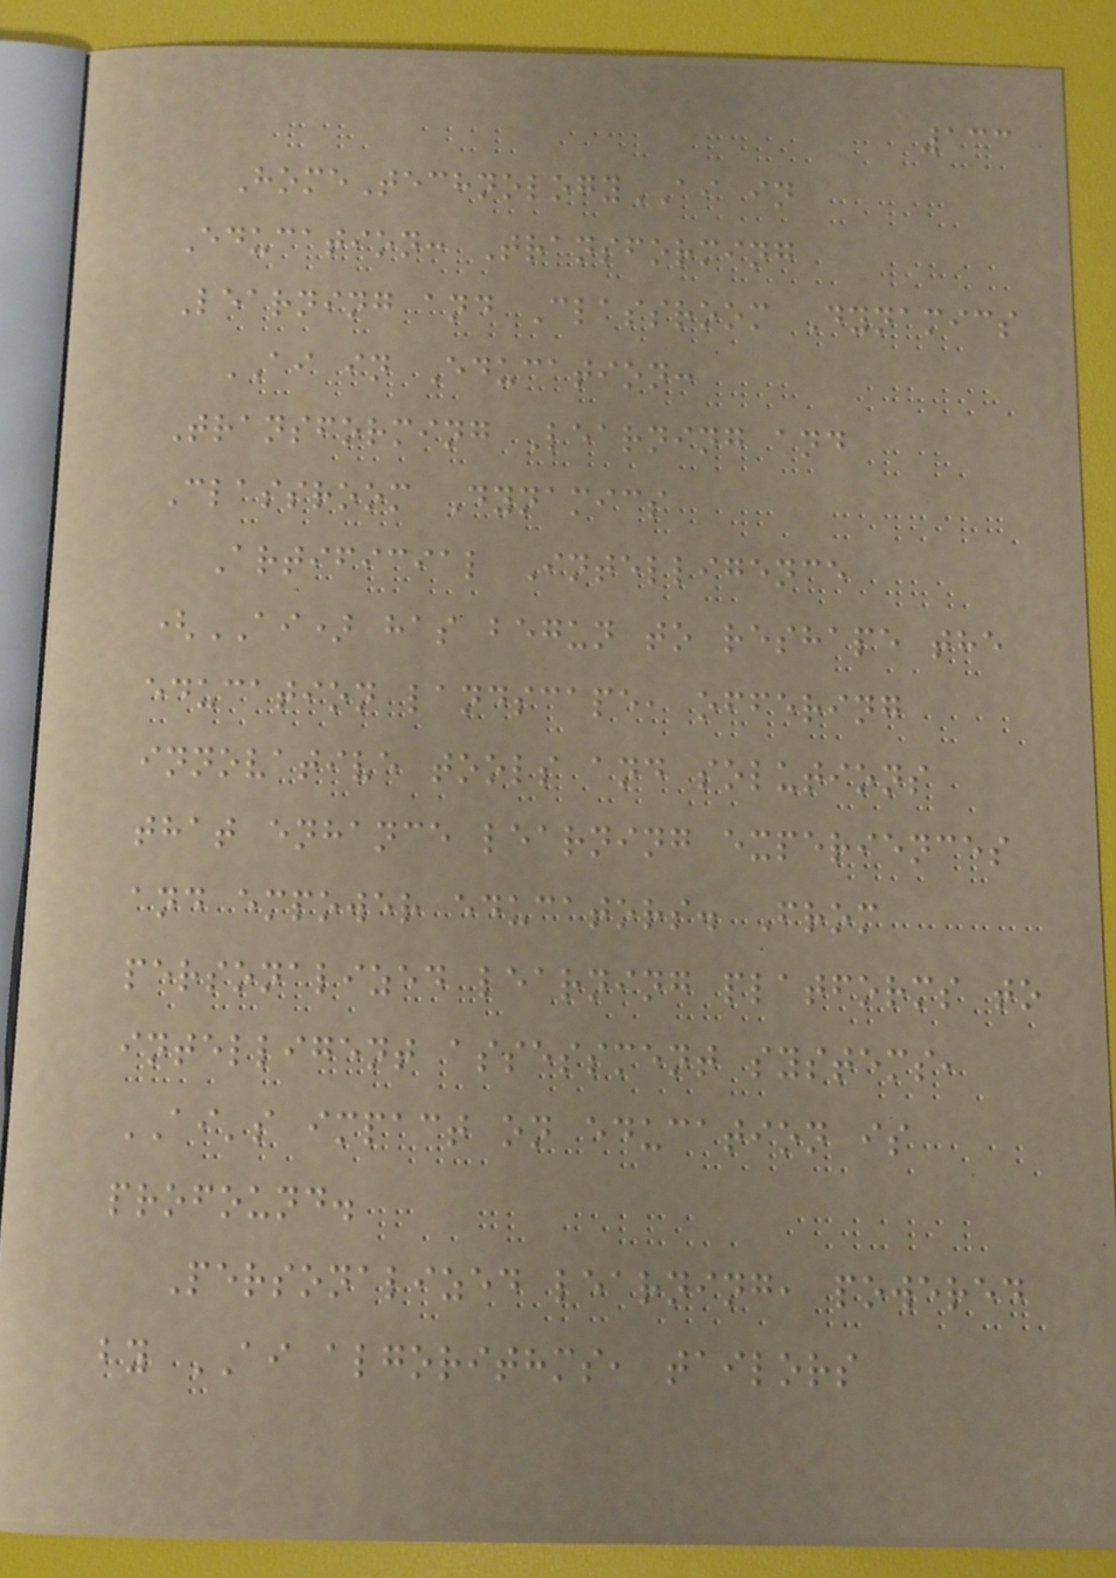133
HomeTechnologyAI in
Education: Transforming
Learning and Classroom Dynamics
AI in Education:
Transforming Learning and
Classroom Dynamics
Artificial Intelligence
(AI) has begun to reshape the
education landscape, offering
innovative tools and solutions
that enhance learning experiences
and empower educators. From
personalized learning platforms to
intelligent assessment systems,
AI's impact on education is
profound.
Personalized learning, powered
by AI algorithms, tailors
